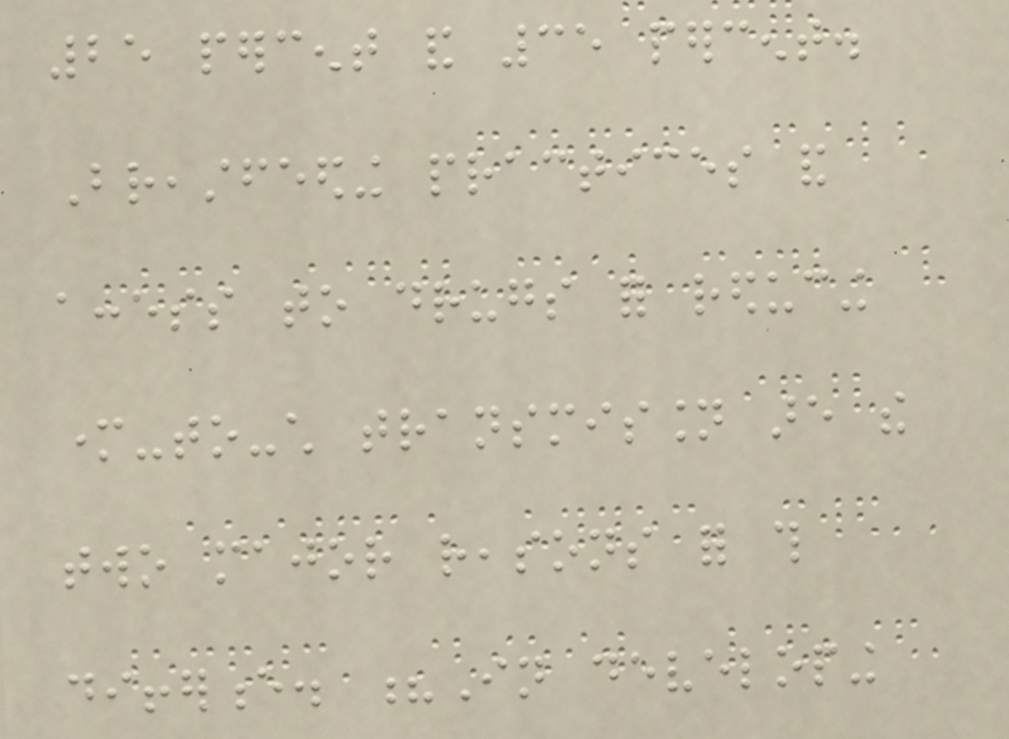25 percent and 35 percent.
Breastfeeding practices and
access to drugs for reducing
mother-to-child transmission are the
two major reasons for this
difference. ?In developing
